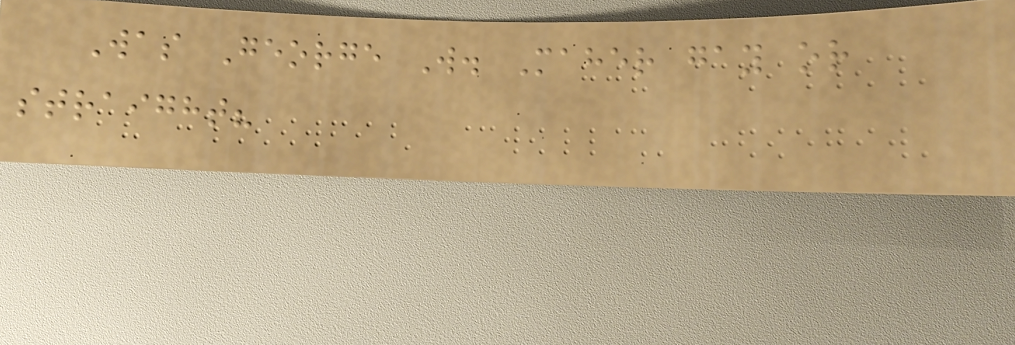Was George W. Maher gay or
straight?
